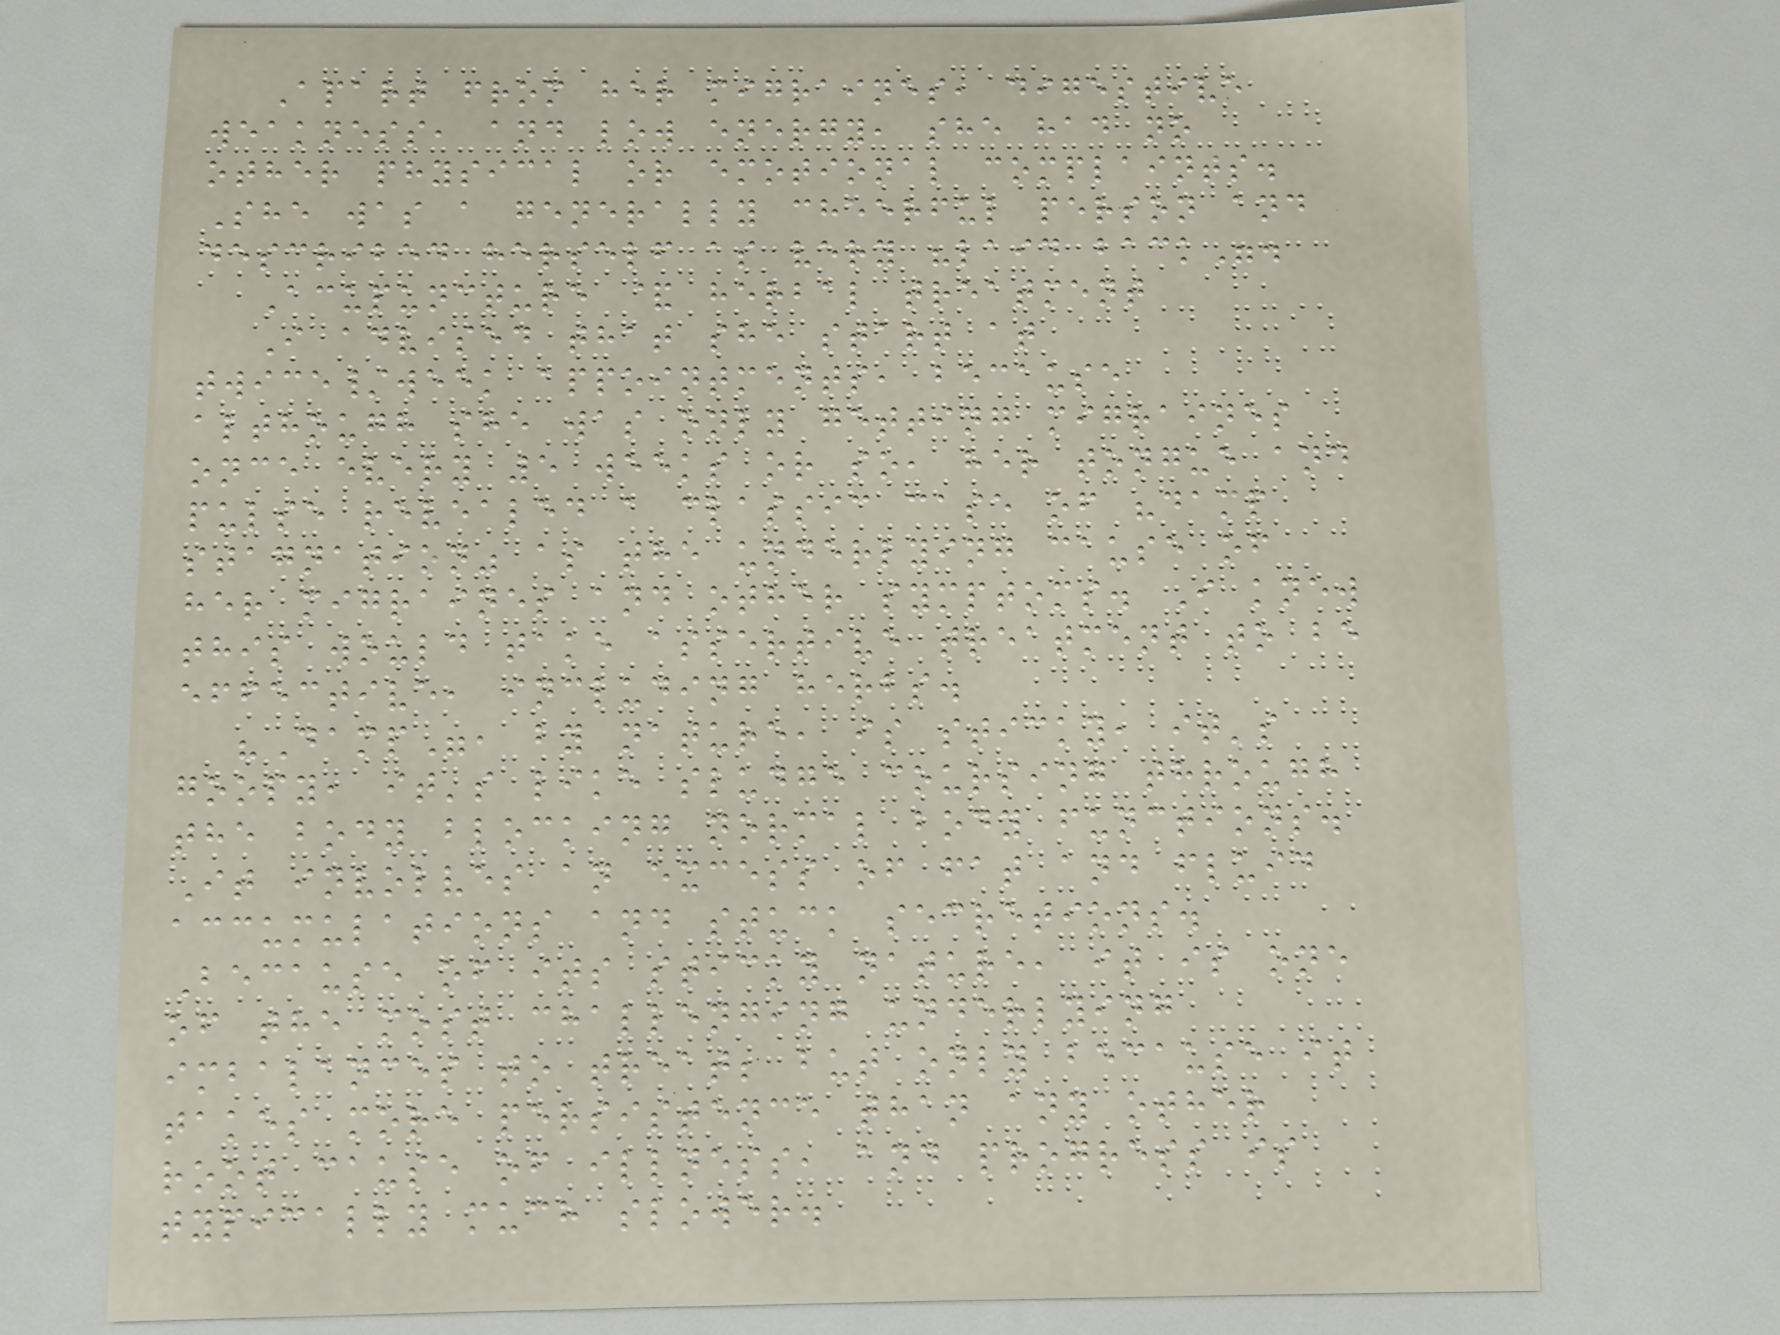Apart from her migraines, digestive
weakness, and low energy, she had no
other physical or emotional complaints.
She was a generally cheerful person and
described herself as very "laid back".
Acupuncture & herbal treatment
I advised that she start at
twice/week appointments, because
although she was only getting migraines
once every 5 weeks or so, her tongue and
pulse revealed a classic case of "damp
stagnation" as the underlying cause of
her migraines and other symptoms. I knew
this would take assertive treatment to be
effective, including herbs.
"Damp", by nature, is sticky, it's
goopy, it's like sludge coursing through
the body blocking normal body functions.
It involves an excess of fat and fluid
accumulations and stuck secretions.
Because of its sticky nature, it is one
of the most challenging underlying
imbalances to treat; but only because it
takes more persistence than any other
root cause of illness, and progress is
typically much slower.
